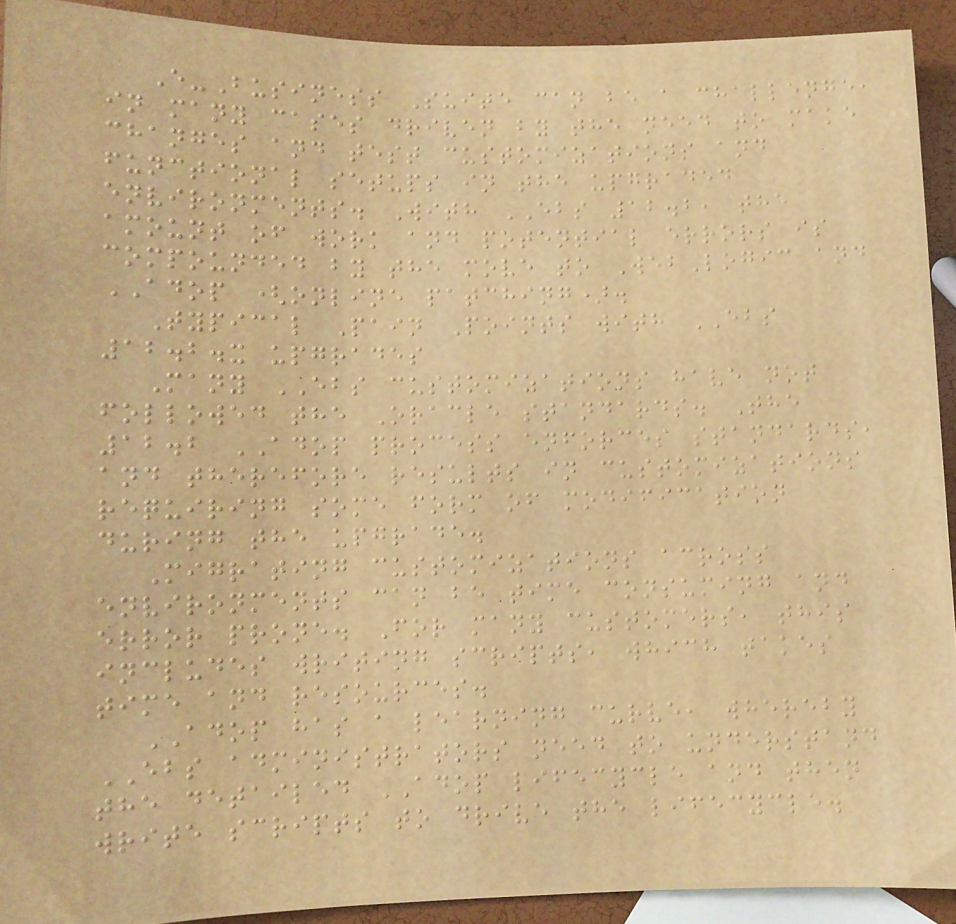E-Business Suite can be a challenge,
in many cases driven by the need to make
changes and test customizations and
functional setups in the upgraded
environments. With EBS 12.2, the
amount of work and potential errors is
compounded by the move to WebLogic and
ADOP (online patching).
Typical Pain Points with EBS
12.2.x upgrades
Many EBS customizations have not
followed the Oracle standards. The
12.2 ADOP process enforces standards,
and therefore results in customizations
requiring some form of modification
during the upgrade.
Migrating customizations across
environments can be time consuming and
error prone. For many customers, this
includes writing scripts, which takes
time and resources.
ADOP has a learning curve, whereby
EBS administrators need to understand
the detailed ADOP lifecycle and then
write scripts to drive the lifecycle.
